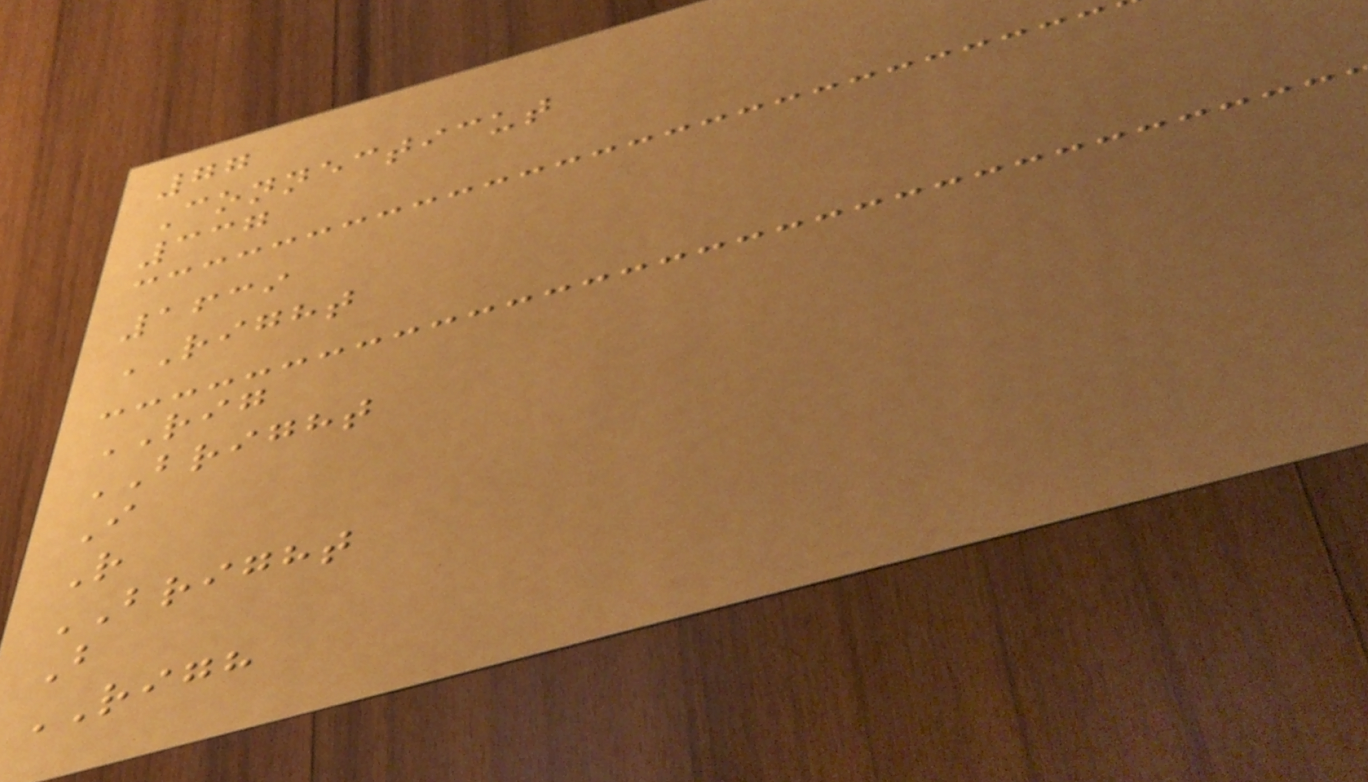77
Connecticut
337
1639
RIGHT
RIG
BRIGHT
I
R
BRIGHT
B
RIGH
